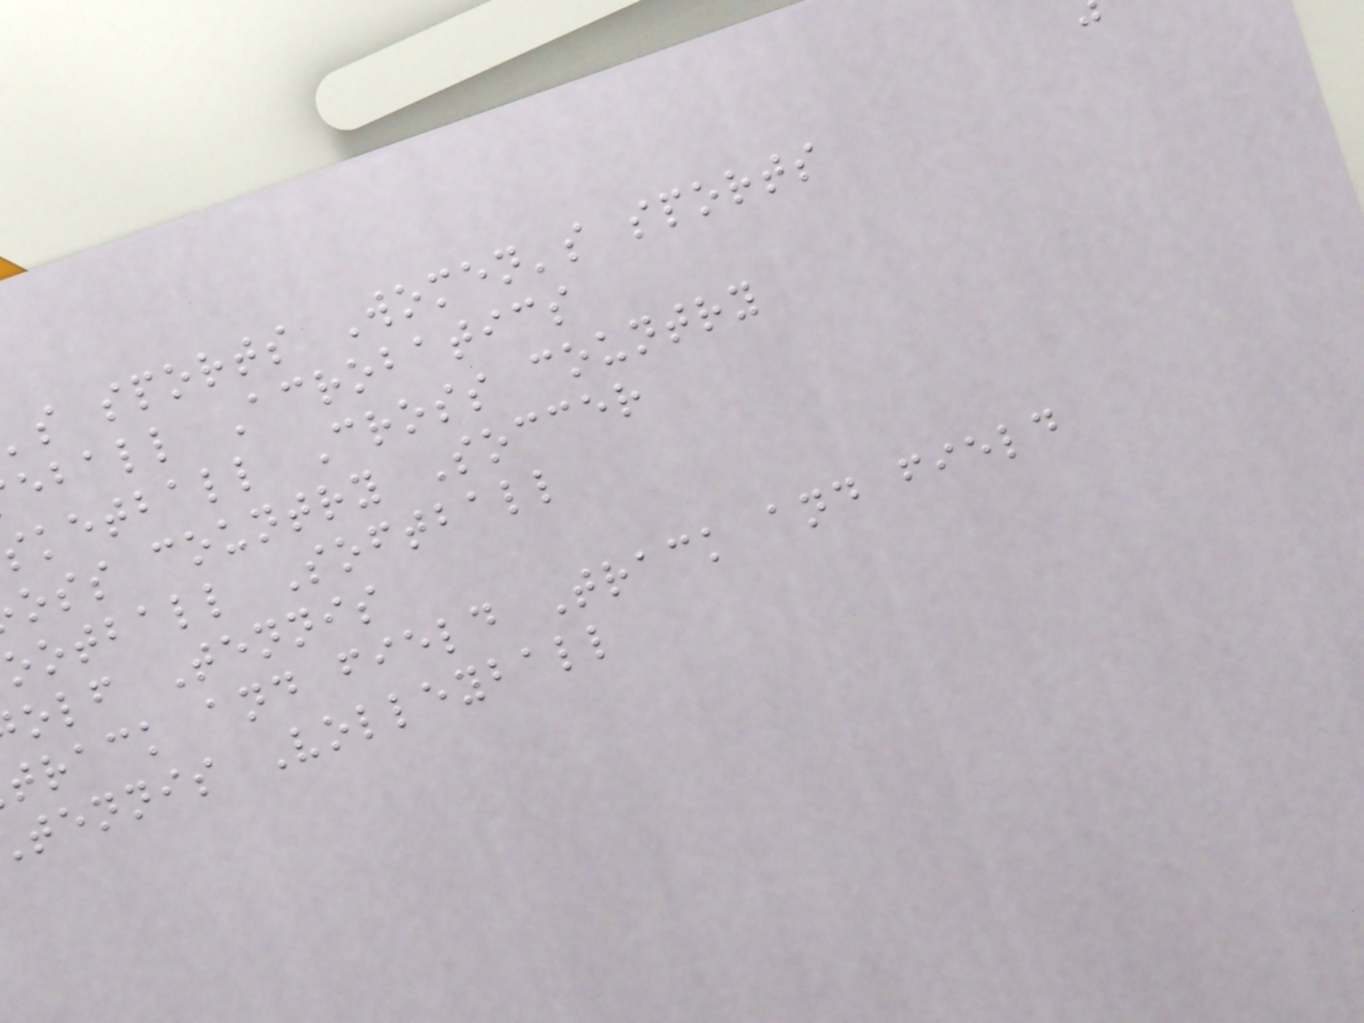s sports Women's sports
eball Acrobatics
sketball Cross country
oss country Soccer
ootball Softball
olf Tennis
track and field Track and field
tennis Volleyball
